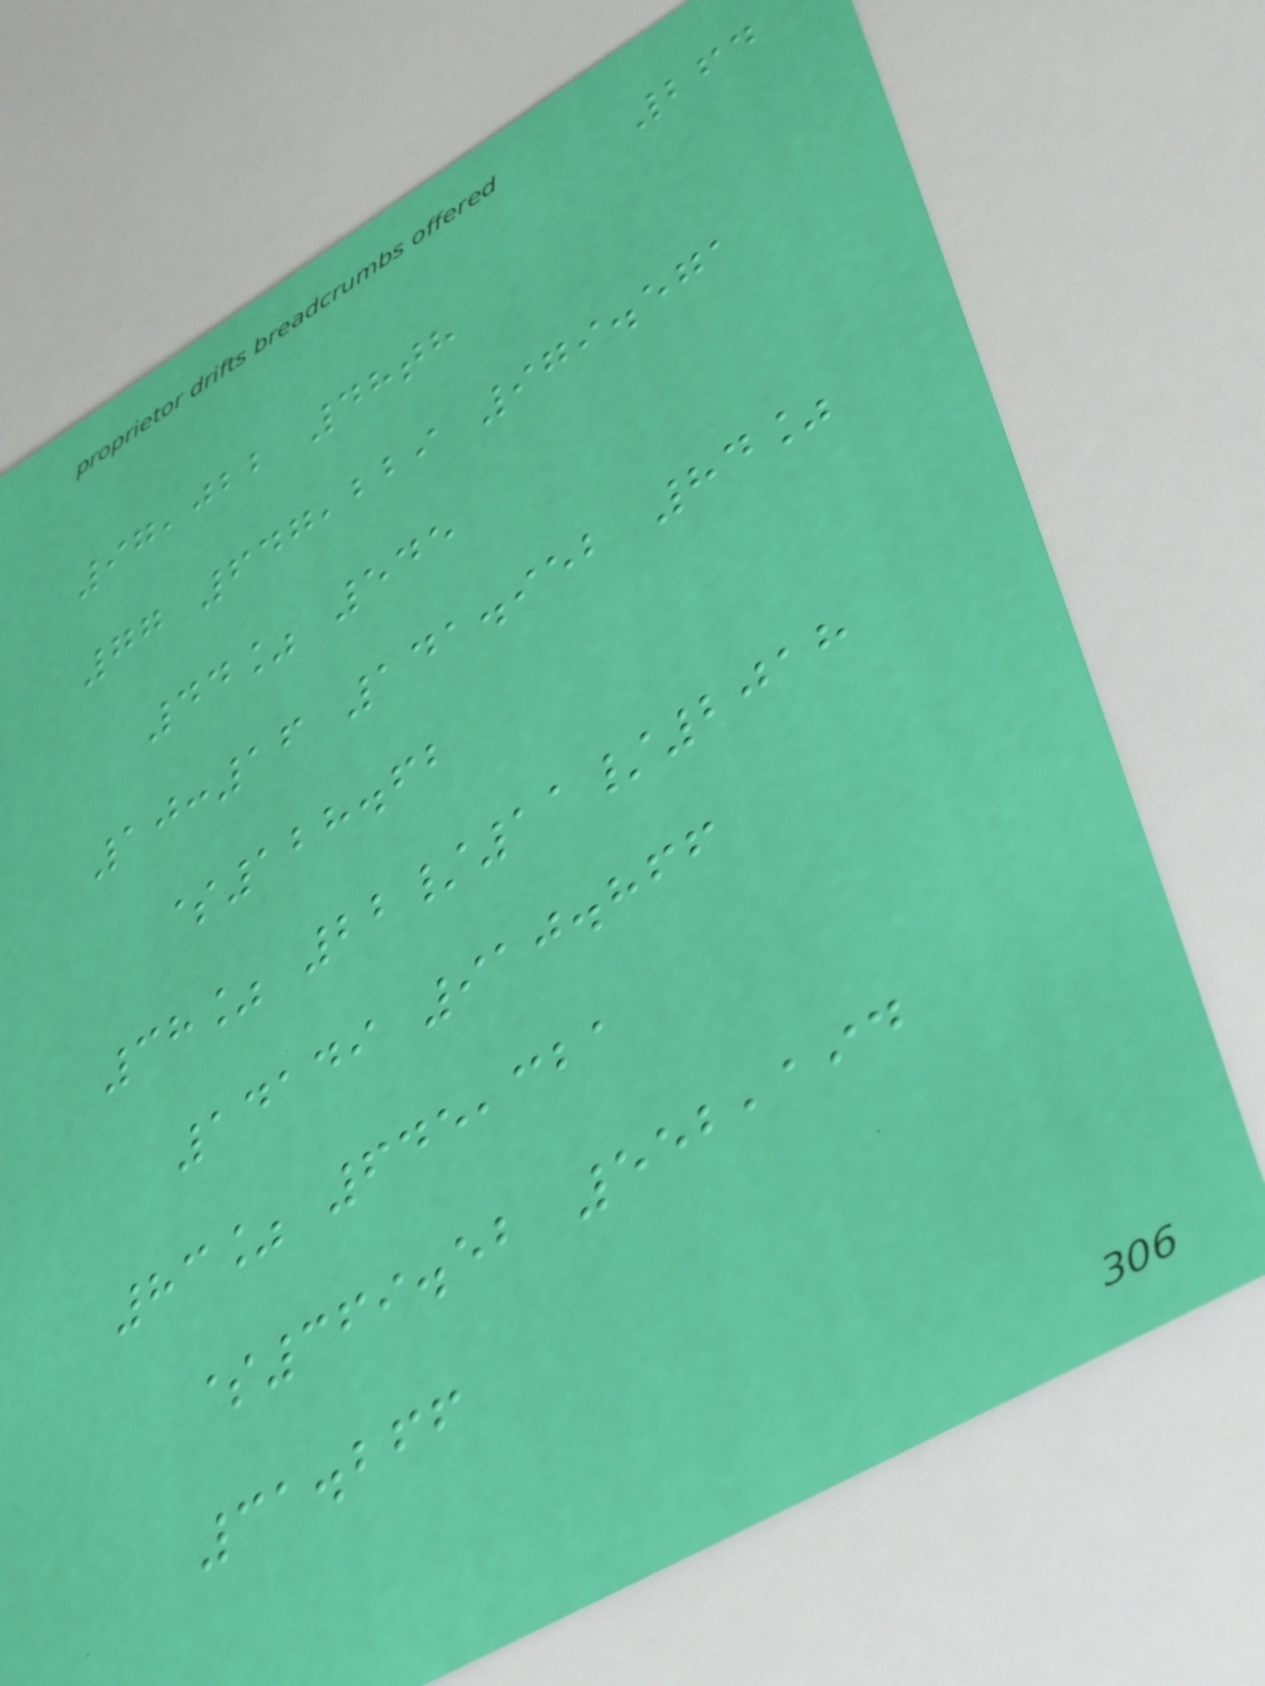264
97,022 48th
77 647,229 979.571
44% 545
10:16 141.952 84%
$128.62
38% 22/11/2018
14149 910.866
83% 645,321
$369.52 552,194
31.266
